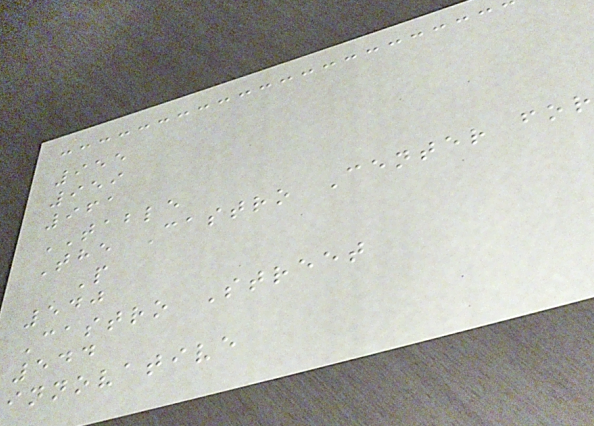955
959
961
TABLE
The Castro Center for
P
540
Castro Street
544
innovative
